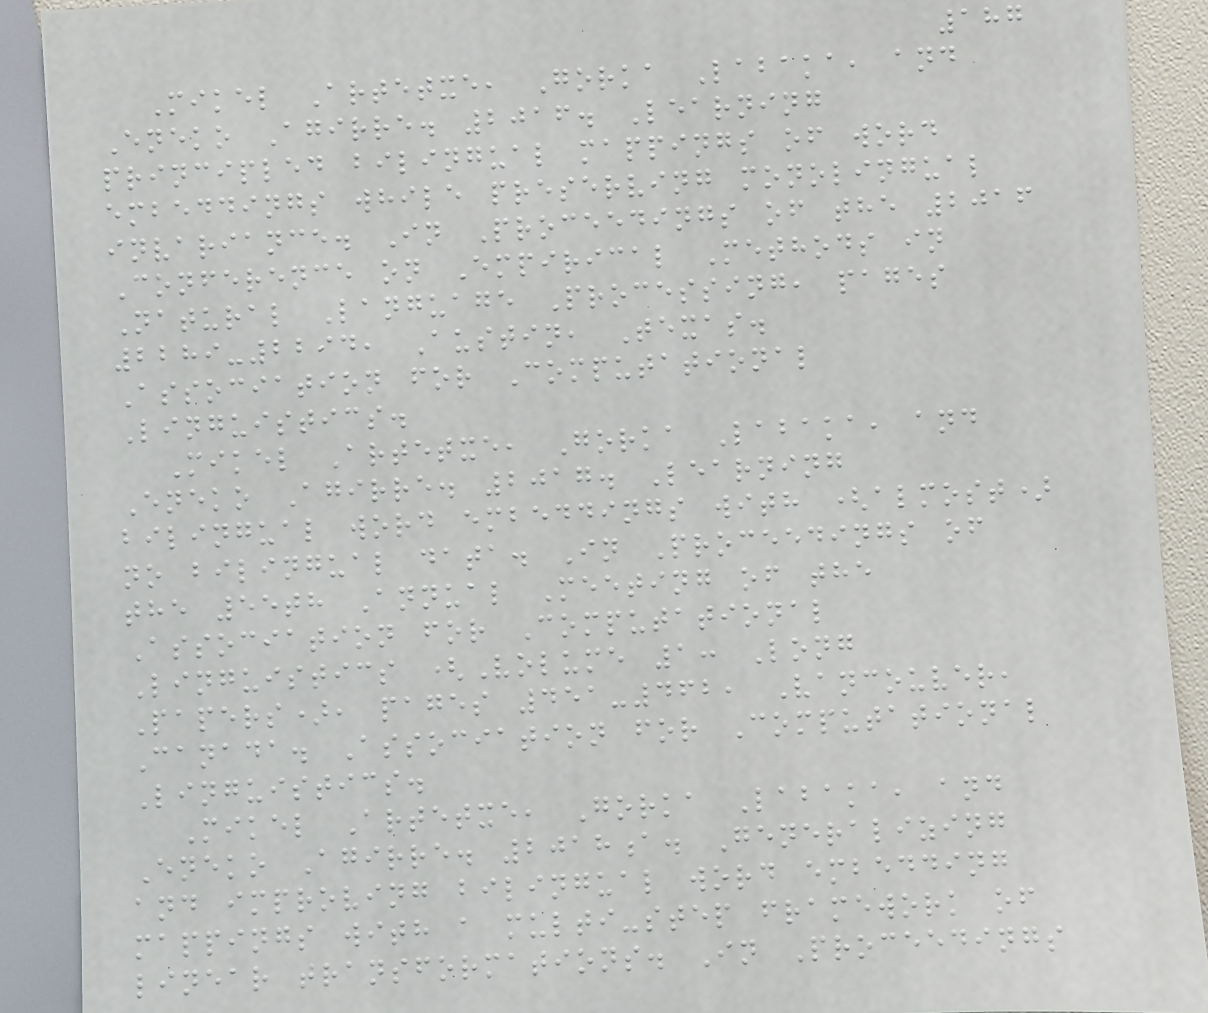187
Mikel Artetxe, Gorka Labaka, and
Eneko Agirre. 2016. Learning
principled bilingual mappings of word
embeddings while preserving monolingual
invariance. In Proceedings of the 2016
Conference on Empirical Methods in
Natural Language Processing, pages
2289-2294, Austin, Texas.
Association for Computational
Linguistics.
Mikel Artetxe, Gorka Labaka, and
Eneko Agirre. 2017. Learning
bilingual word embeddings with (almost)
no bilingual data. In Proceedings of
the 55th Annual Meeting of the
Association for Computational
Linguistics (Volume 1: Long
Papers), pages 451-462, Vancouver,
Canada. Association for Computational
Linguistics.
Mikel Artetxe, Gorka Labaka, and
Eneko Agirre. 2018a. Generalizing
and improving bilingual word embedding
mappings with a multi-step framework of
linear transformations. In Proceedings
